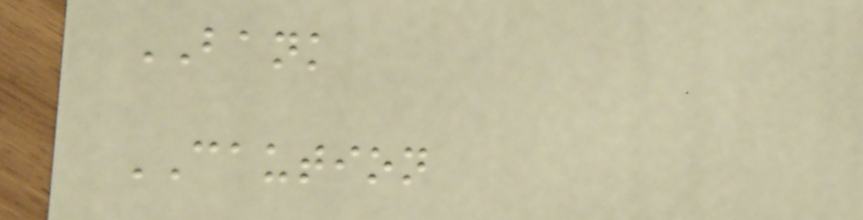BANK
CAUTION
